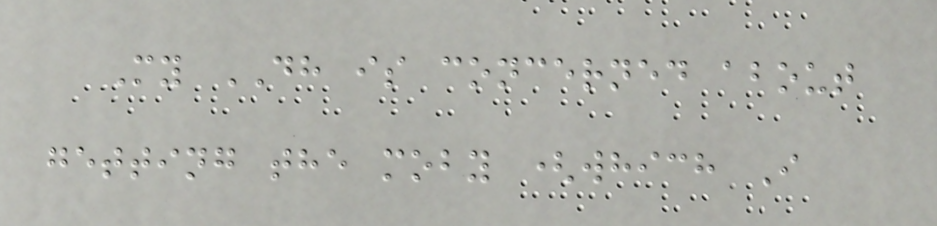My DH is concerned about
getting the moby (which I
